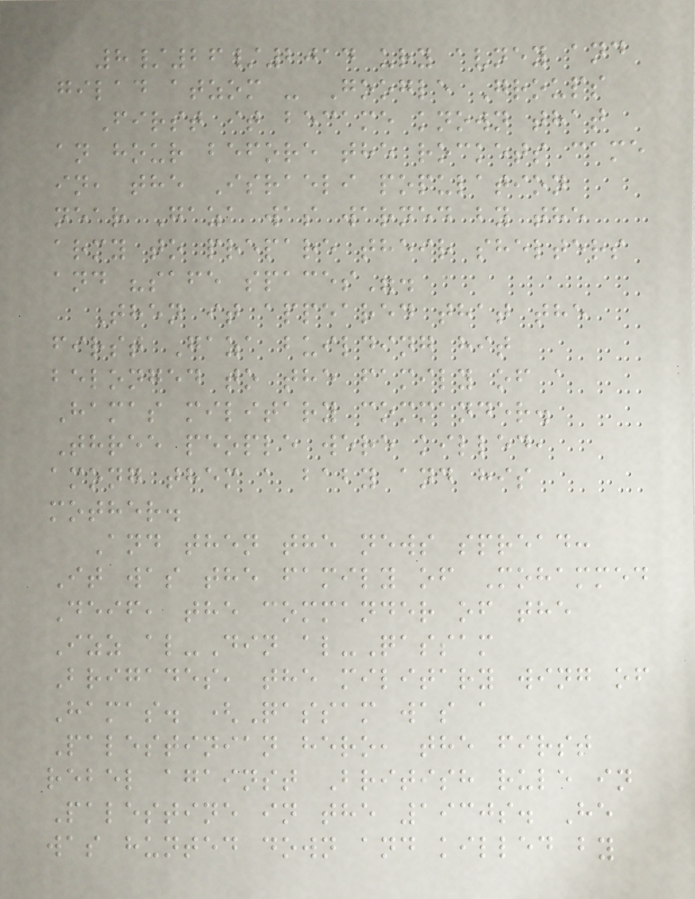8/26/2014 ury avney and
gilad atzom - Google Groups
First it became known that
an hour before the rockets came
in, the Israeli population
near Gaza was warned by the
army to prepare their shelters
and "safe spaces".
Then it appeared that the
first Gaza building hit
belonged to the family of a
Hamas military commander.
Three people were killed,
among them a baby and his
mother.
And then the news spread:
It was the family of Mohammed
Deif, the commander of the
Izz al-Din al-Qassam
Brigades, the military wing of
Hamas. (Qassam was a
Palestinian hero, the first
rebel against British rule in
Palestine in the 1930s. He
was hunted down and killed by
